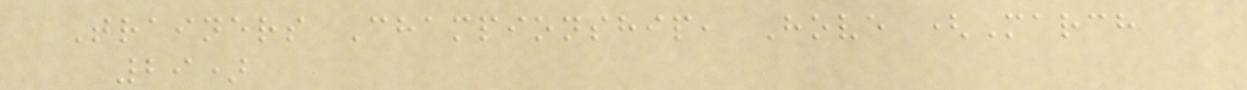Trainers Championship, Hove (March
29)
